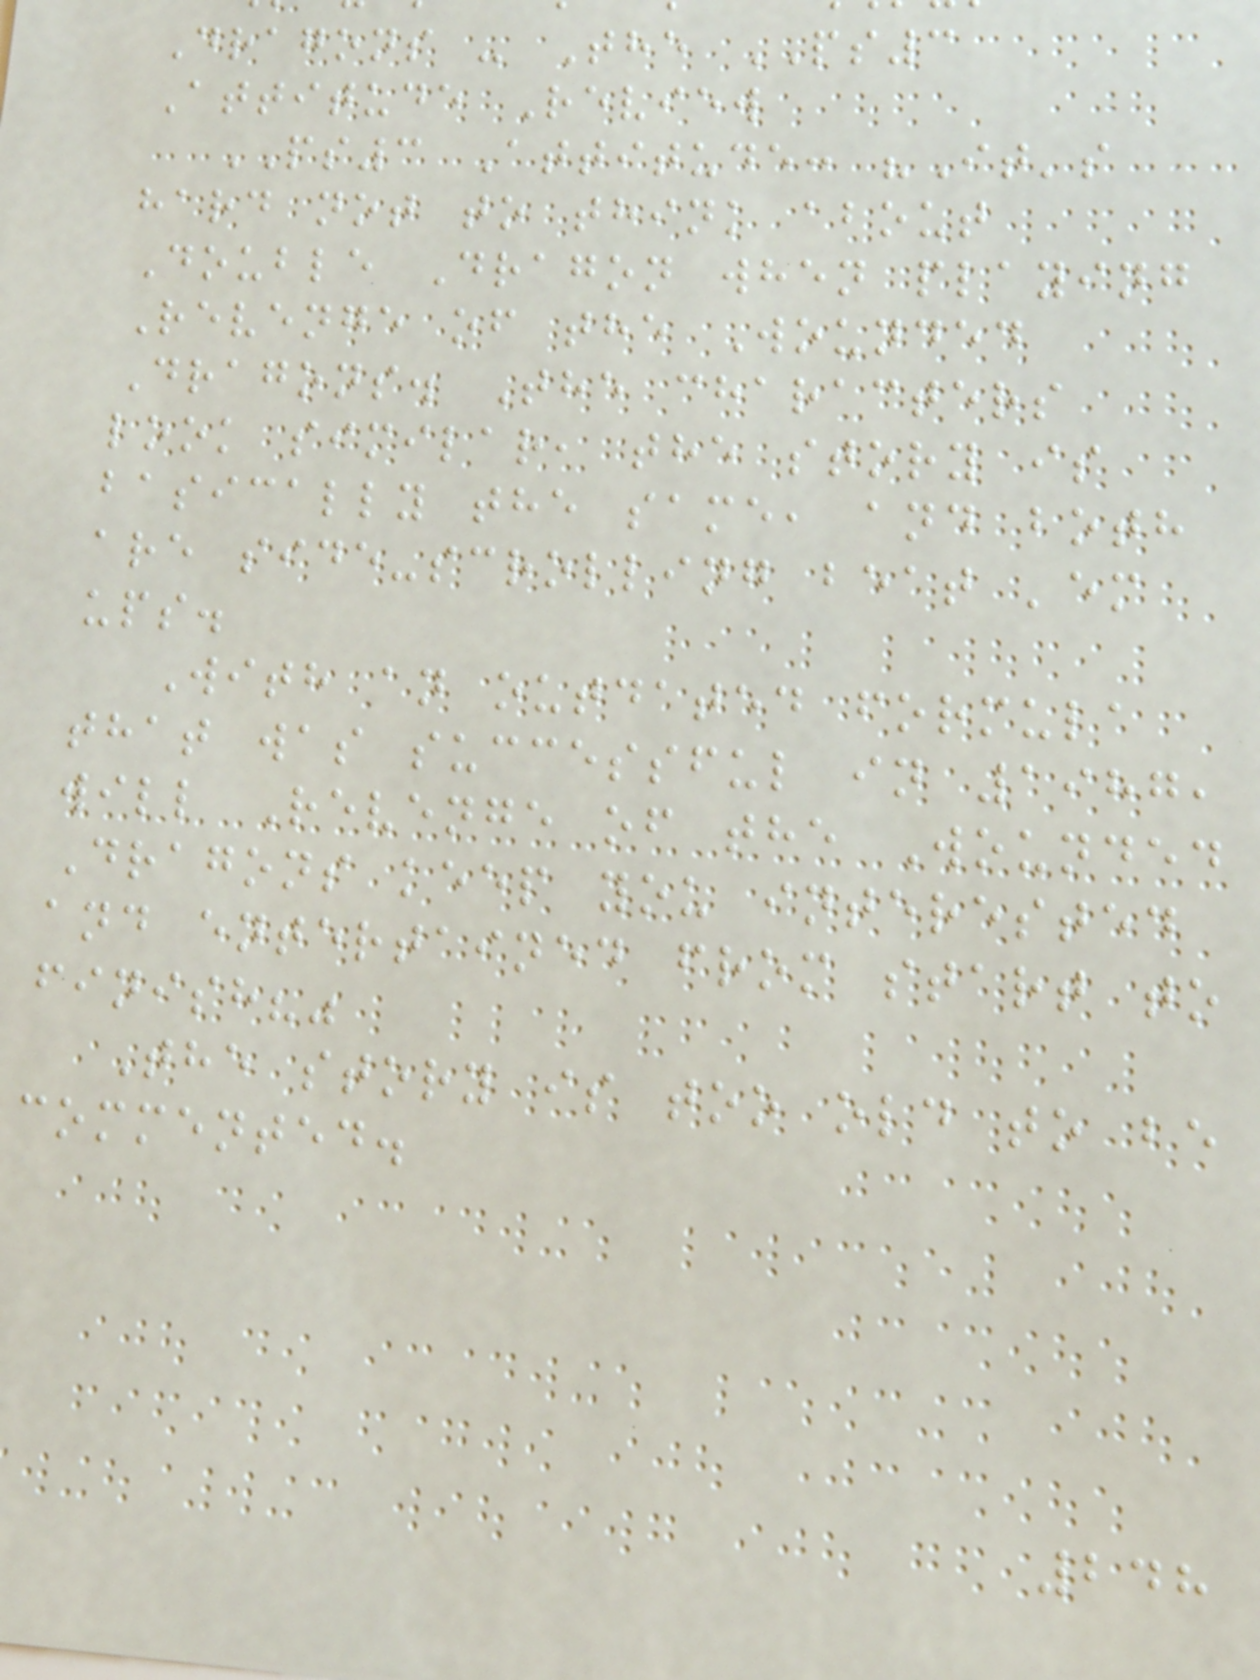Dragons - The PS3
Attitude Review
PS3 Attitude: "It's
hard not to think about
Double Dragon when playing
Revenge of the Wounded
Dragons. The characters
look similar, the story is
basically the same, and both
are side-scrolling beat 'em
ups.
With an outdated formula
that was successful in 1987,
will Revenge of the Wounded
Dragons keep you interested
and entertained from start to
finish?"
The story is too old to be
commented.
248
